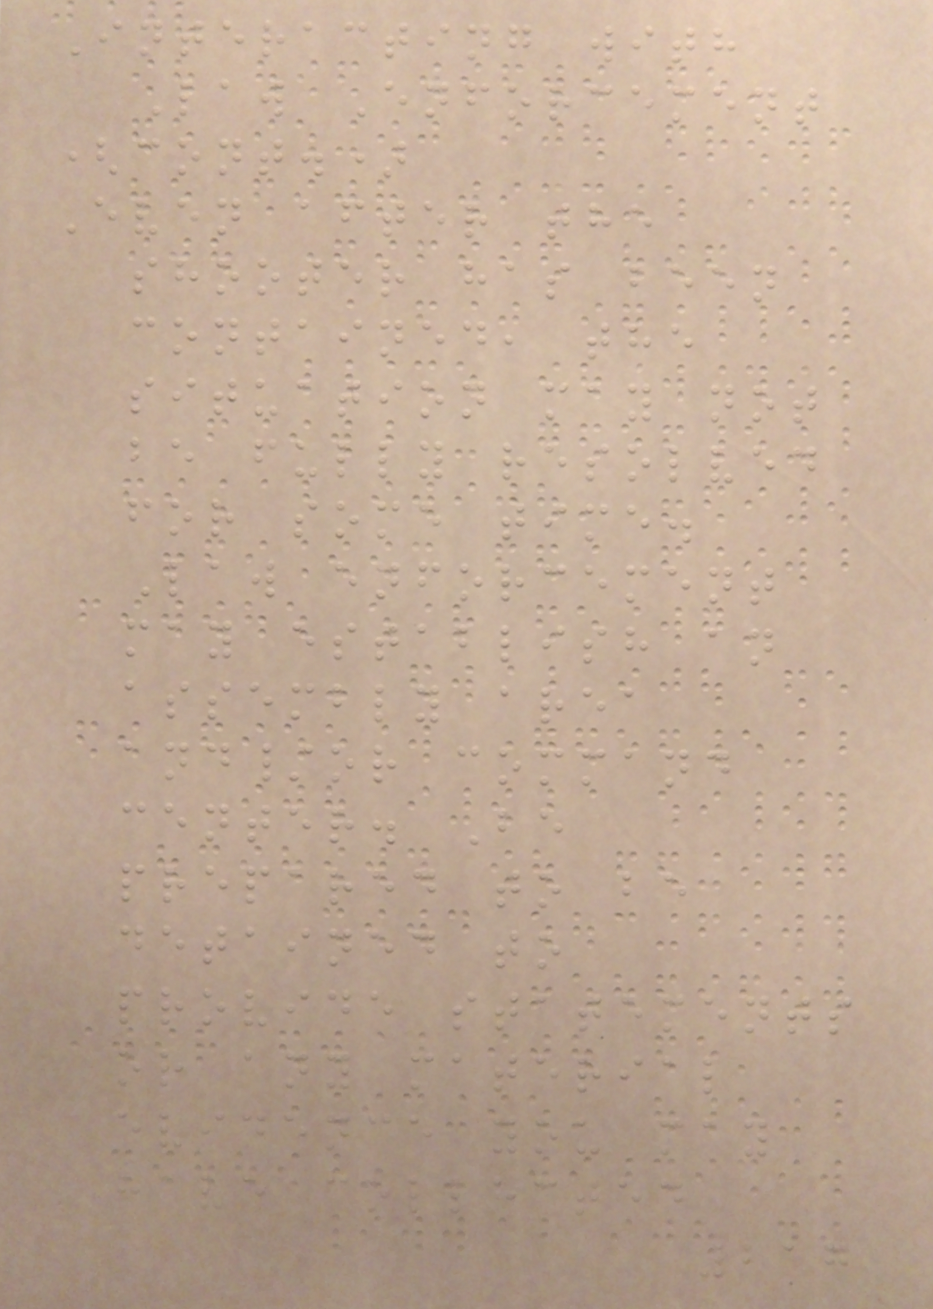Interacting with
Law Enforcement
(cont.)
Even after the
shooter has been
contained, the
situation may not
be fully resolved
for some time.
Law enforcement
may establish an
assembly area
and/or command
center. Be
prepared to be
detained to
provide statements
or any material
evidence you may
have collected
217
